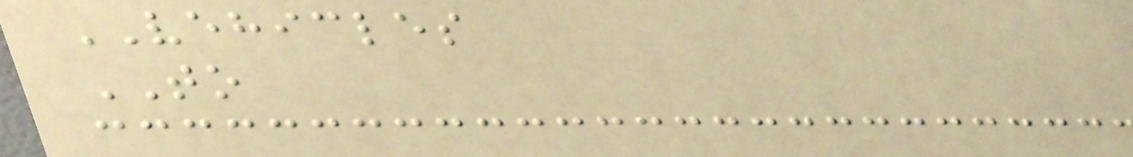VEHICLES
TO
